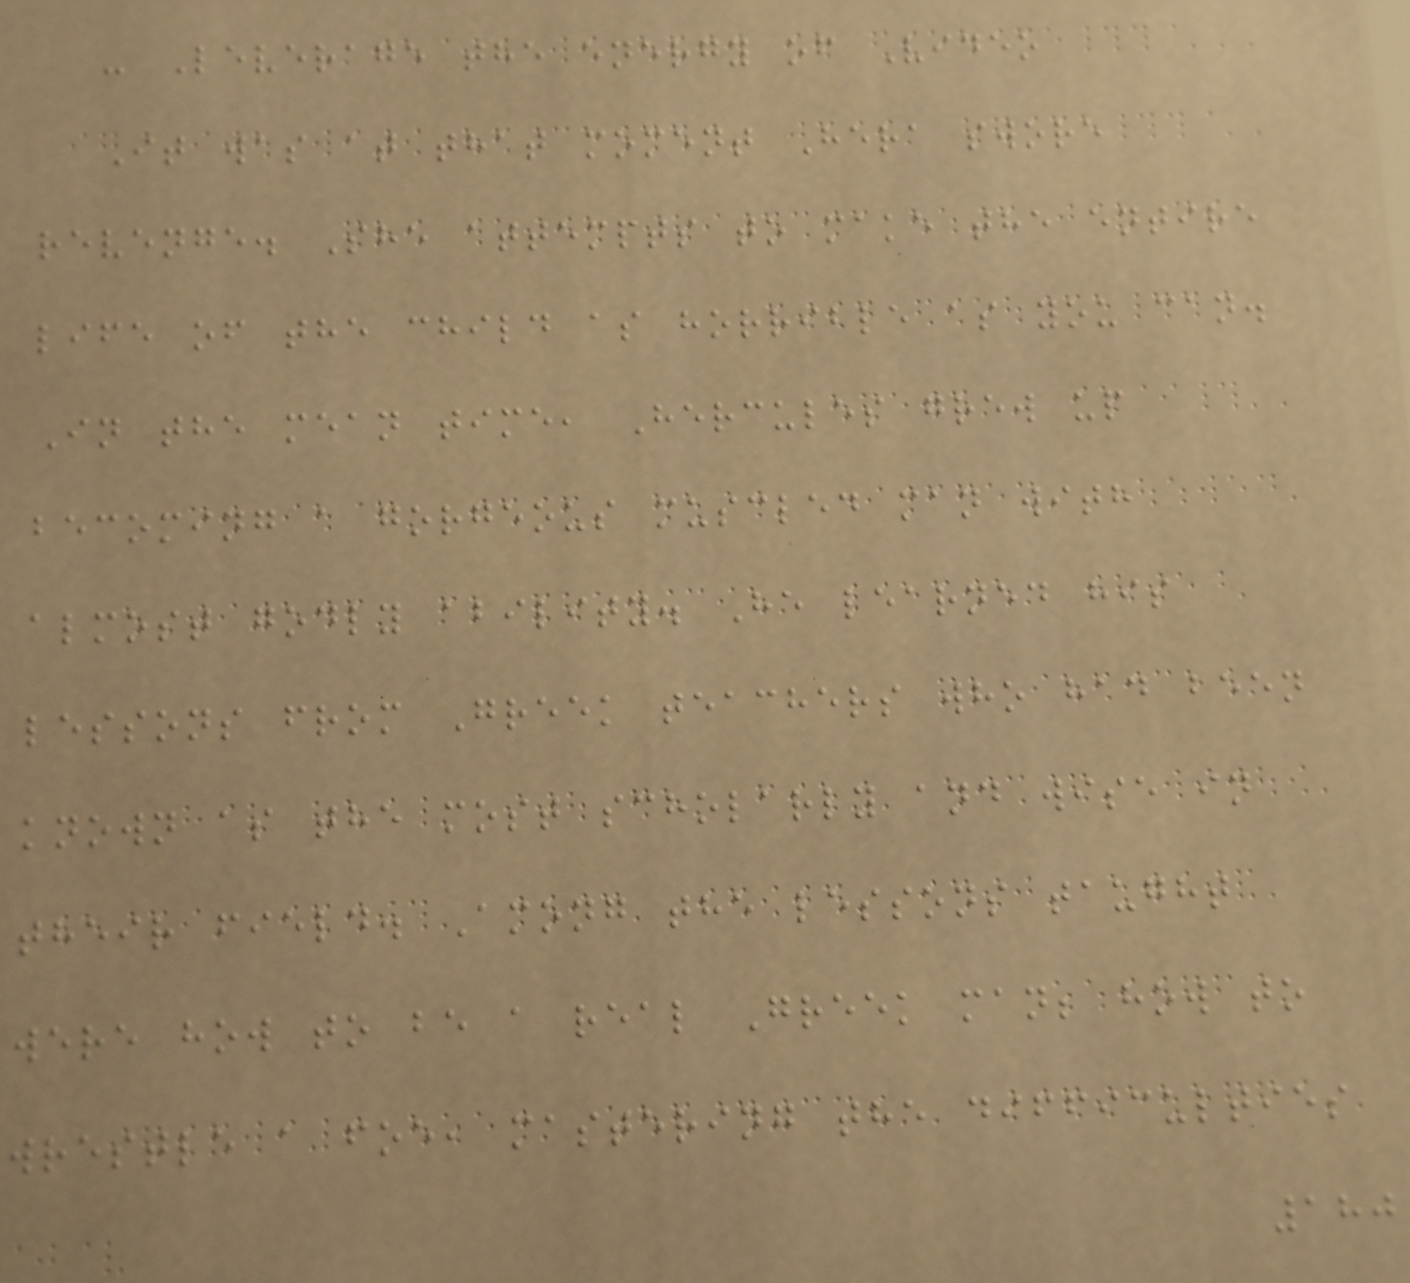- Leverage the energy of Video
It was at that moment Hera swore
revenge. She attempts to make the entire
life of the child as horrible as you can.
In the mean time, Hercules grew up
becoming a gorgeous muscled man with
almost godly ability. He learned his
lessons from Greek teachers who had been
known as the most scholarly and wise in
their field. Among the lessons taught
were how to be a real Greek man; how to
wrestle a foe, mastering the difficulties
180
